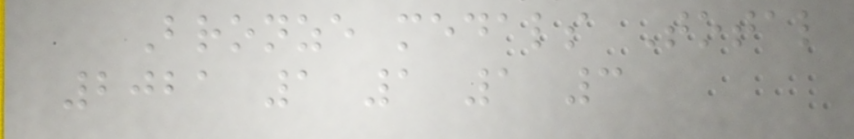Bronze medals Total
2021 1 1 1 3
